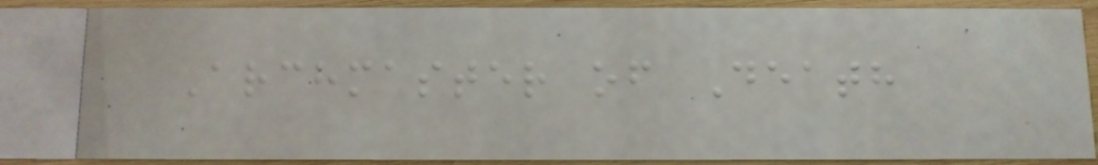Archmaster of Death
